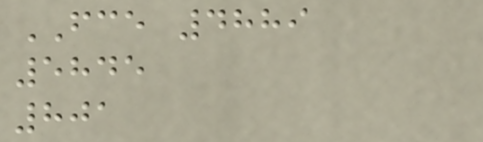FCE 4889
5845
801
